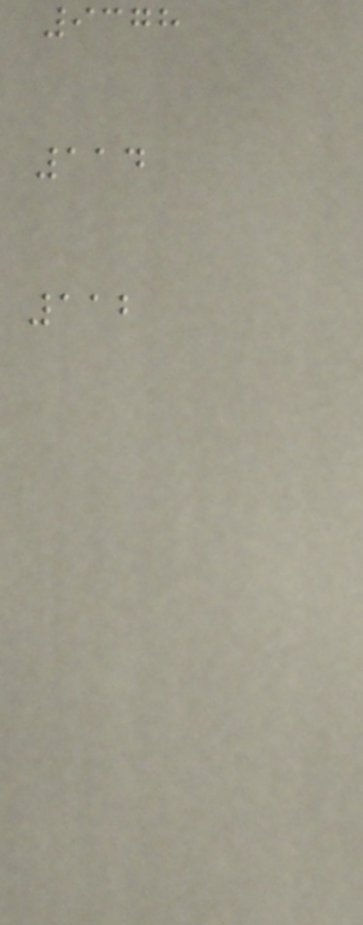9378
114
112
